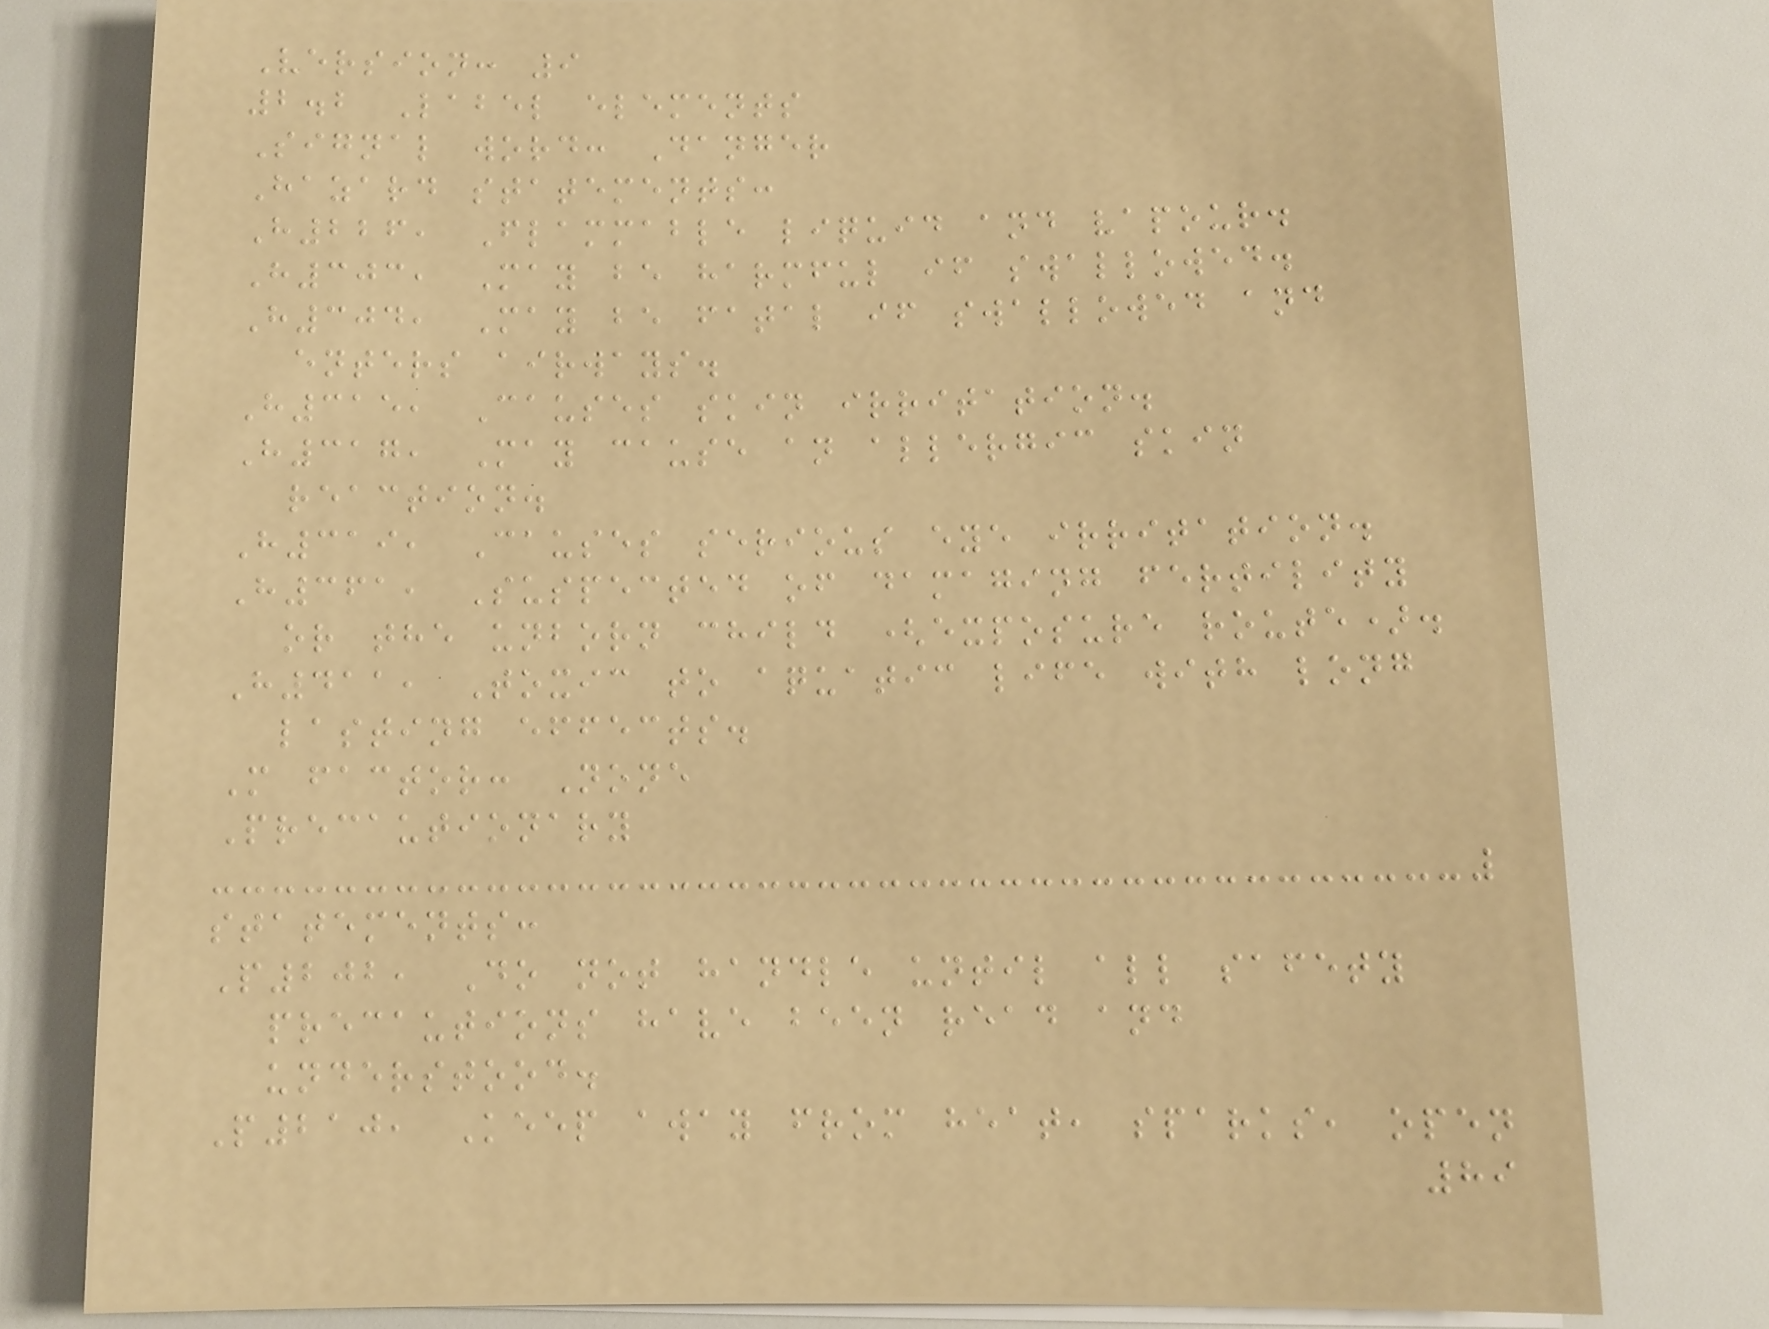Version: 9
2.2 Label elements
Signal word: Danger
Hazard statements:
H226, Flammable liquid and vapour.
H303, May be harmful if swallowed.
H304, May be fatal if swallowed and
enters airways.
H315, Causes skin irritation.
H317, May cause an allergic skin
reaction.
H319, Causes serious eye irritation.
H361, Suspected of damaging fertility
or the unborn child (exposure route).
H411, Toxic to aquatic life with long
lasting effects.
M factor: None
Precautionary
statements:
P202, Do not handle until all safety
precautions have been read and
understood.
P210, Keep away from heat, sparks, open
89
